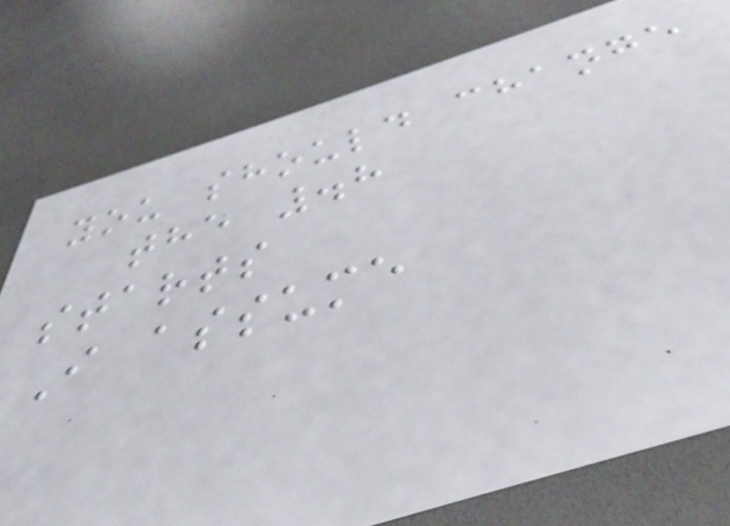you should change
the .8
starts
I assume
